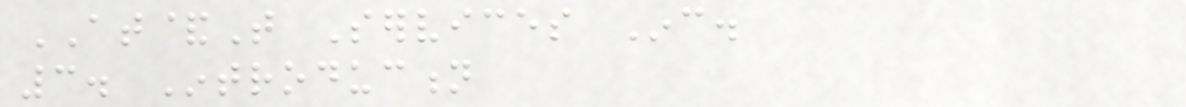AT&T Services Inc.
3. Introduction
